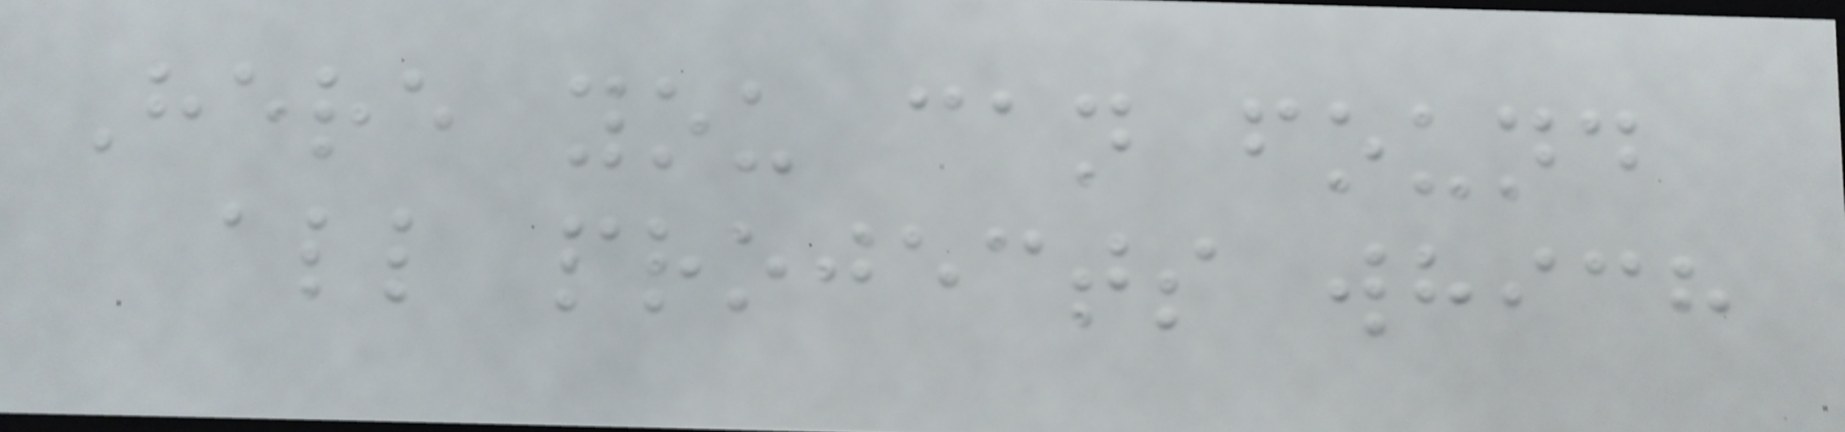Here you can found
all projects which
